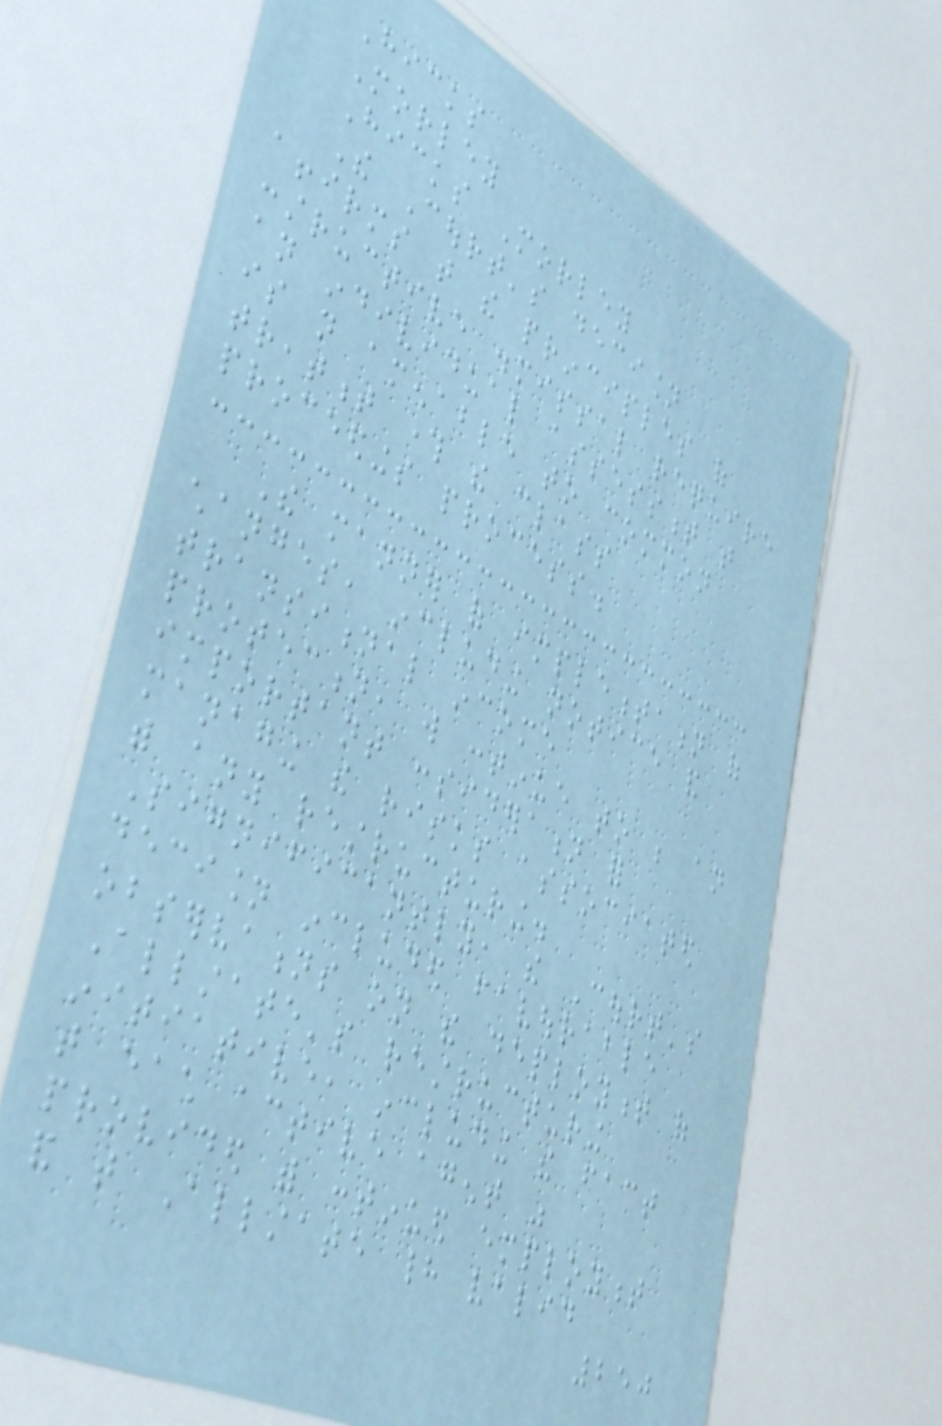Hicks
Morley
Hicks Morley
The Court's decision
affirms that the principles of
constructive dismissal require
an individual assessment that
is not amenable to common
treatment through the class
proceedings process.
The manner of implementation of
changes, including notice and
transitional income
protection, will continue to be an
important consideration for
managing the risks associated
with any restructuring.
Significantly, the Court's
decision included favourable
observations on the deployment of
Allstate's restructuring
initiative, including the fact
that each active agent was
provided with continued employment
and that Allstate had valid
250
